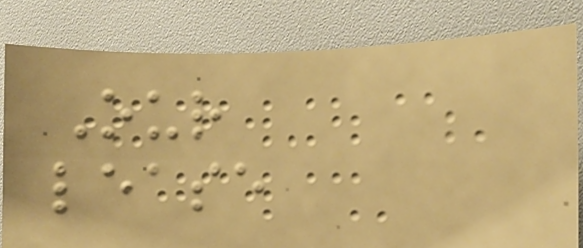Our
lease
